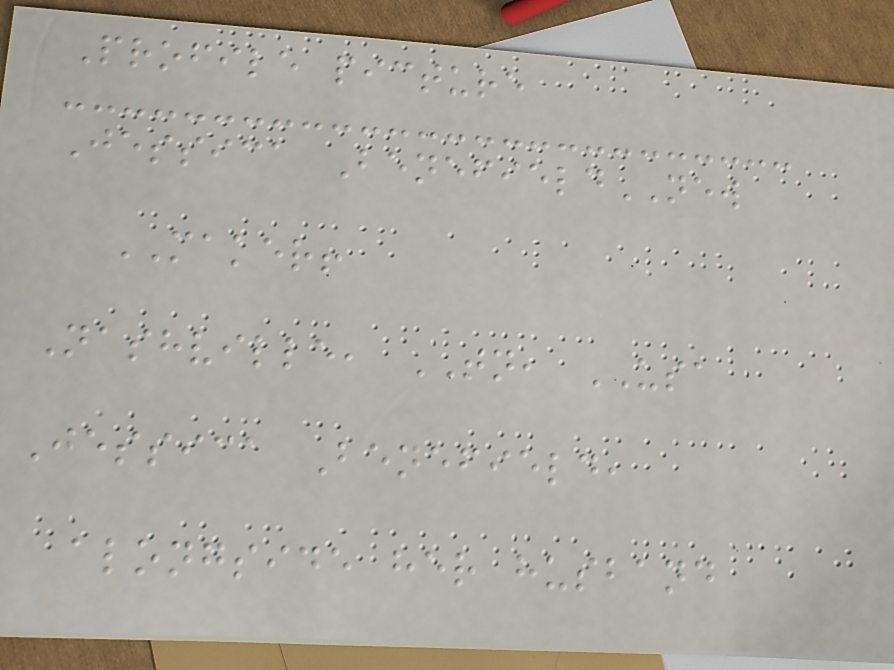Profile picture
Jessica BenefieldNEW
MAKER!
Nashville, TN, USA
Jessica Benefield,
alongside her husband
